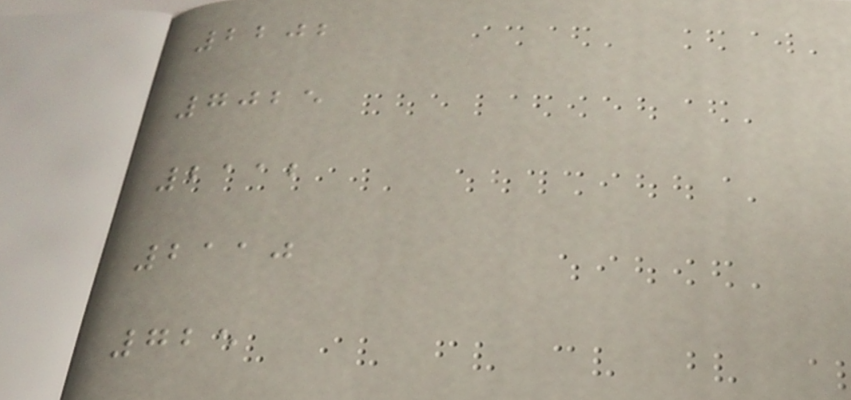2202
7025
2112
2110
725
